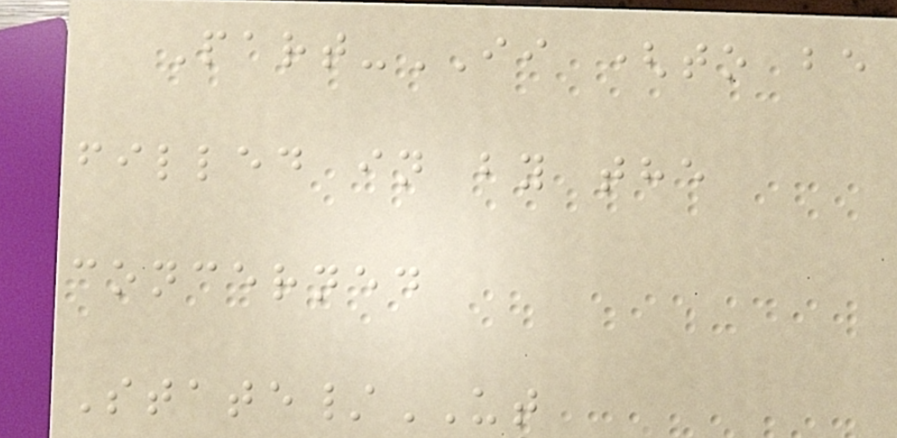Part-II (to be
filled in by the
concerned
State/UT
